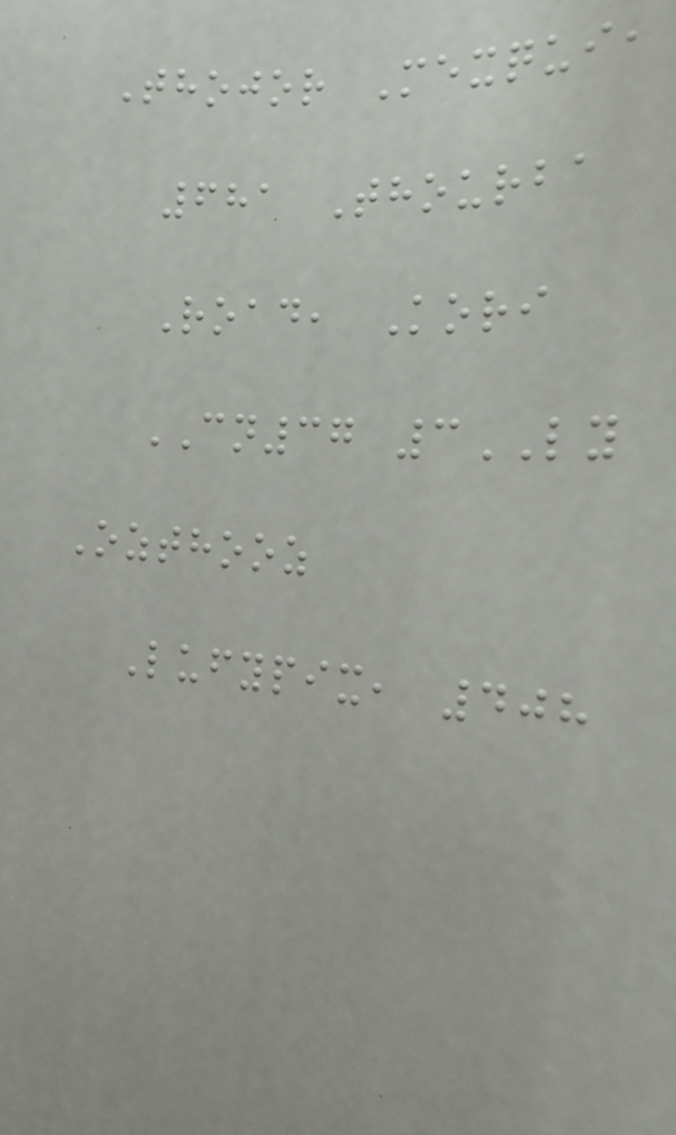Thojor Mexqui,
681 Thourba
Road, Kori
CN37 3LY
Ozthooz
Lufypix, 408
